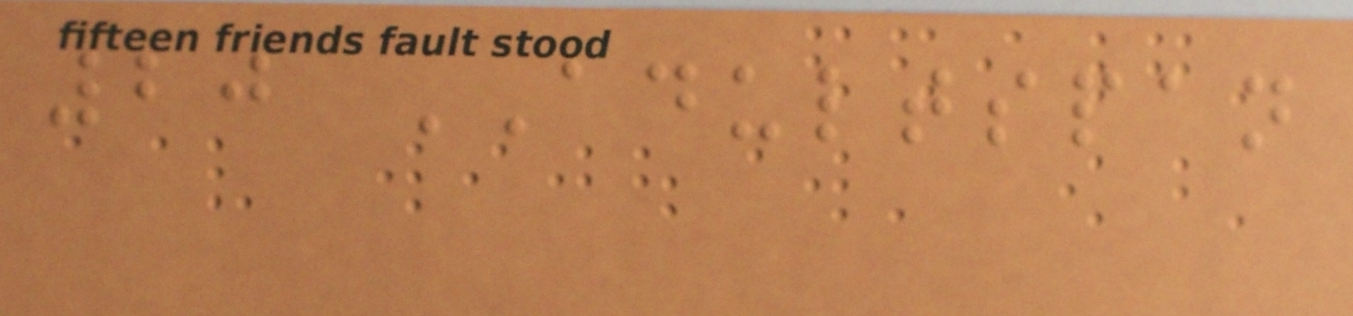20 ADULTSPAN
